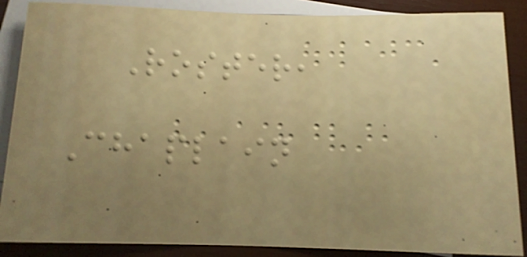Roster,
Chaplain
